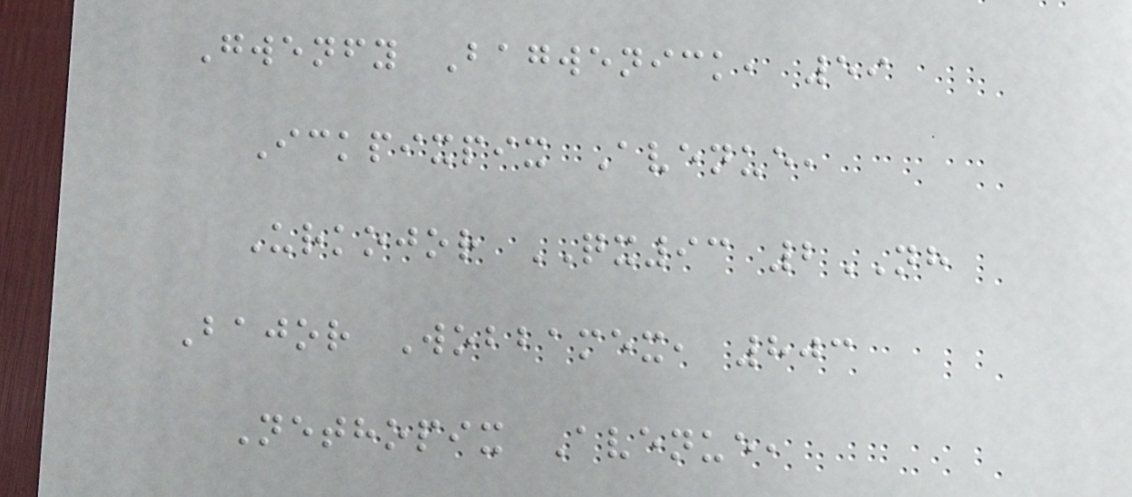Gwenfy Bagwenick, 59
Ickpixpix Avenue,
Urkojor QX93 2NH
Bajor Wobbamex, 803
Nethopix Avenue,
